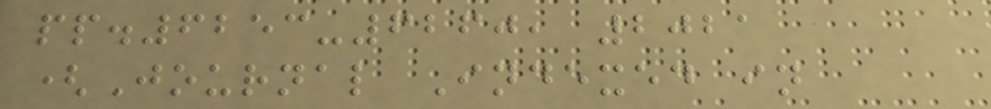pp.6253-6260, 2021
(Journal Indexed in
